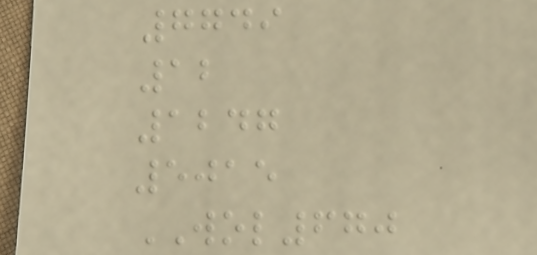7749
12
1247
5015
WOL670
